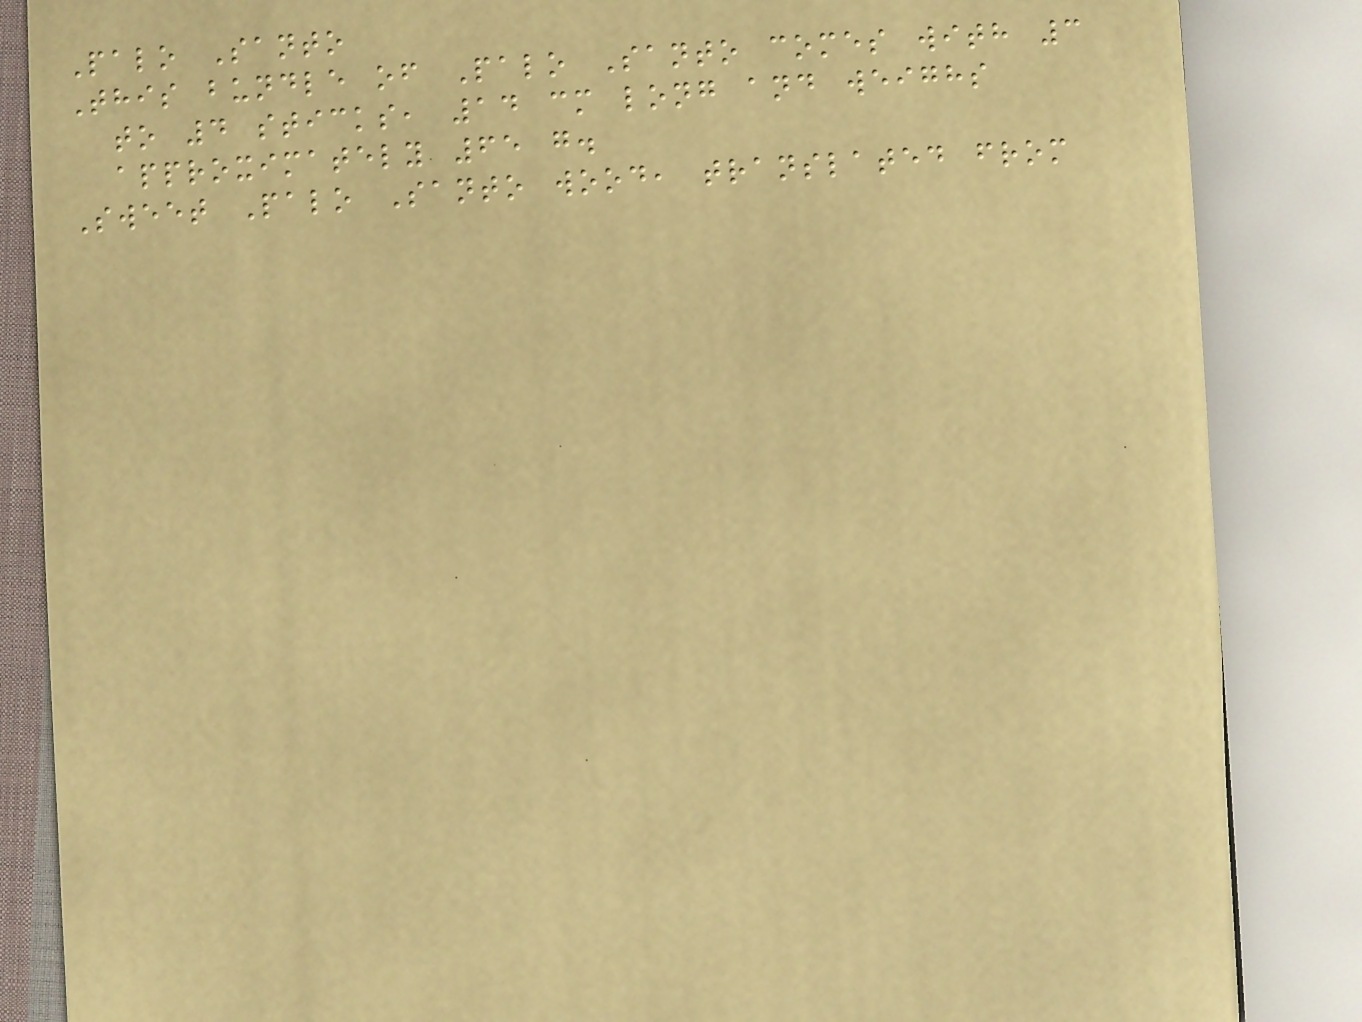Palo Santo
This bundle of Palo Santo comes with 3
to 4 sticks, 14 cm long and weighs
approximately 65 g.
Sweet Palo Santo wood, translated from
